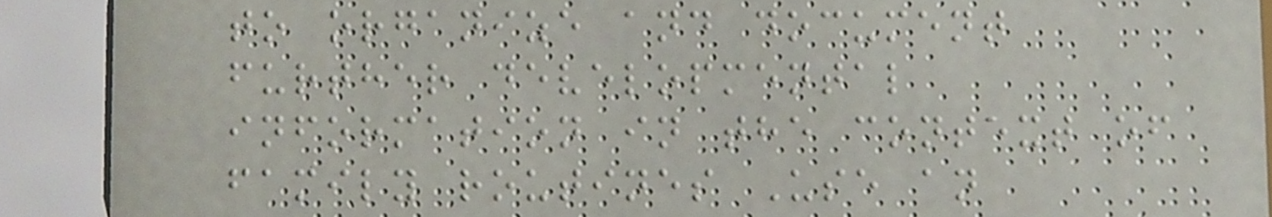to organize and document
further developmental
information in the context of
family routines Use an
